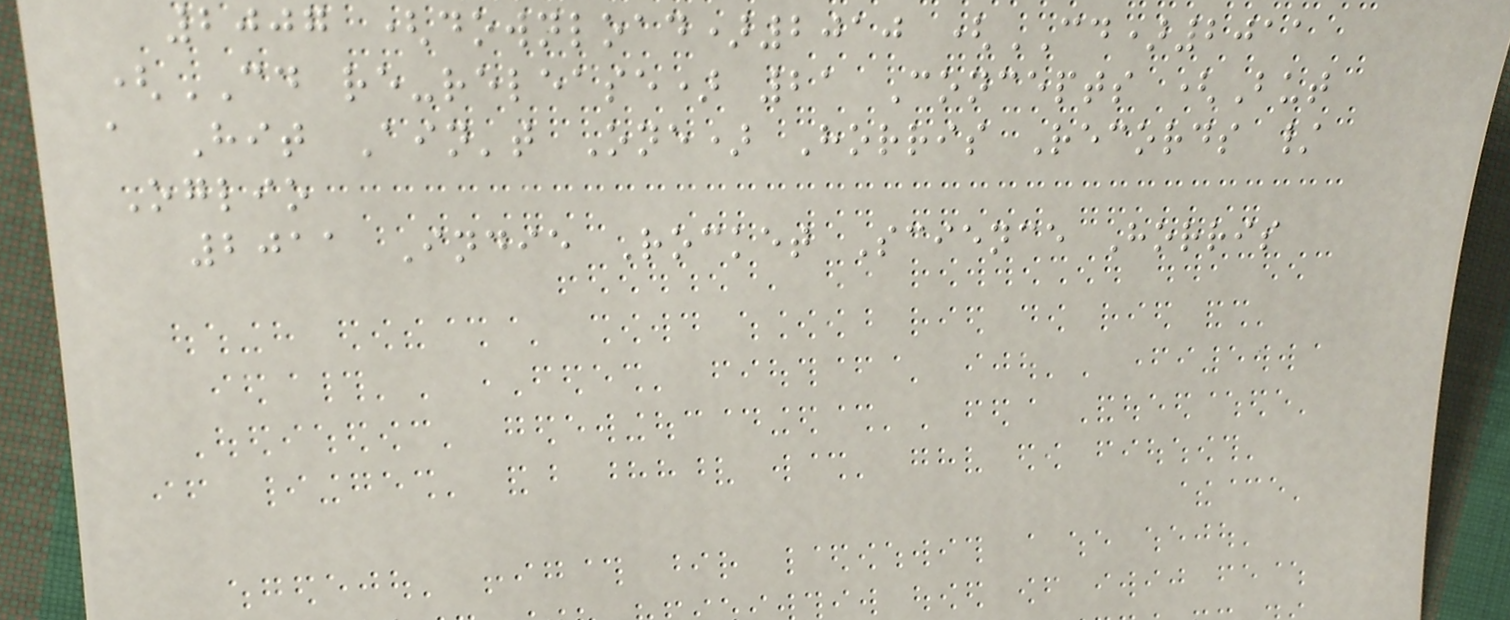2007 (download)2010 (CD)2011
(CD re-release) 21 Concepts (But
a Hit Ain't One) Horris Records /
Oglio
2011 Indie Rocket Science Horris
